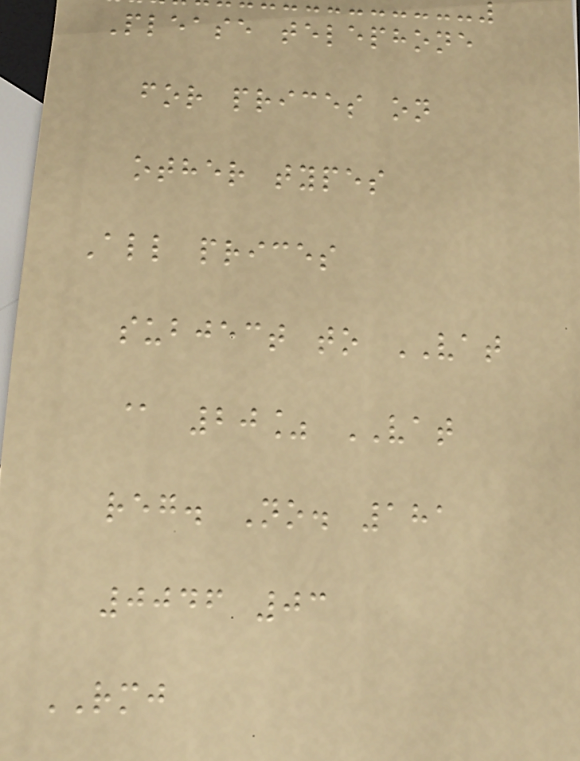Please telephone
for prices on
other types
All prices
subject to VAT
@ 20% VAT
reg. No. 181
0046 03
RMJ
